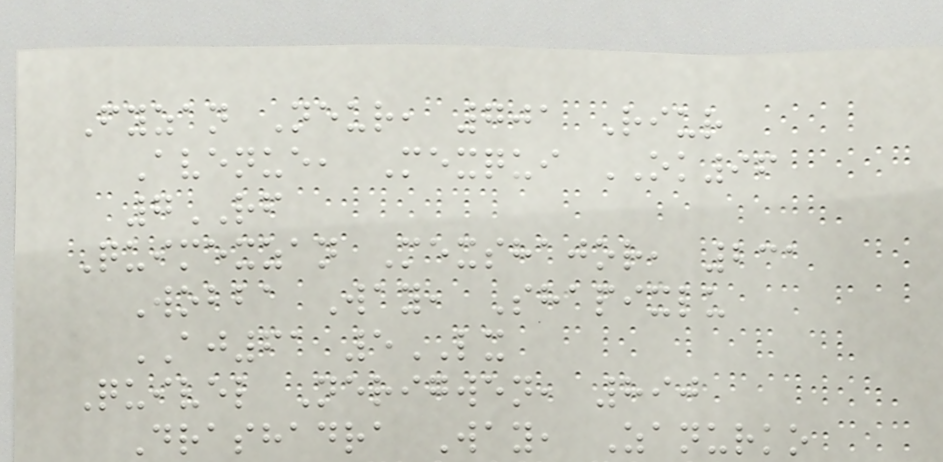Fyzan Neur, 701 Riur
Avenue, Mexqui OK96
7RF
Quimexzan Mexshajor, 231
Wobba Way, Shapixlu
AJ61 5LX
Quivel Nerigwen, 890
Drashadra Way, Zanurko
